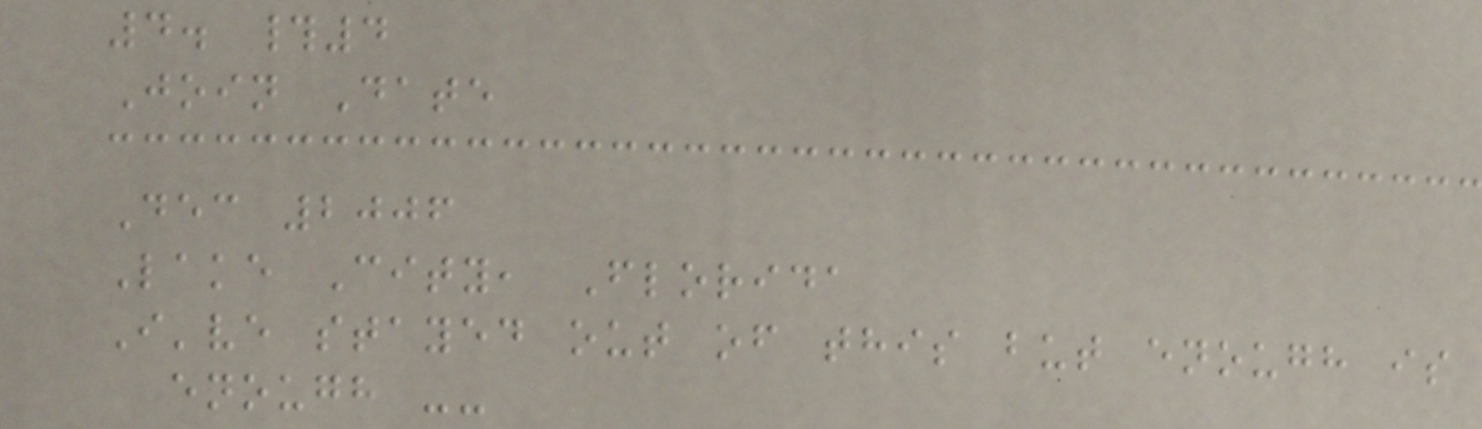4. #4
Join Date
Dec 2006
Lake City, Florida
I've stayed out of this but enough is
enough --
